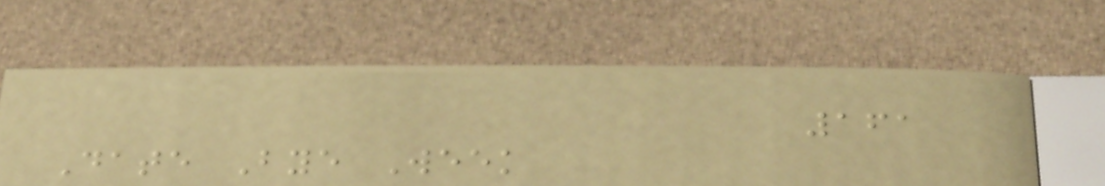161
Date Bye Week
